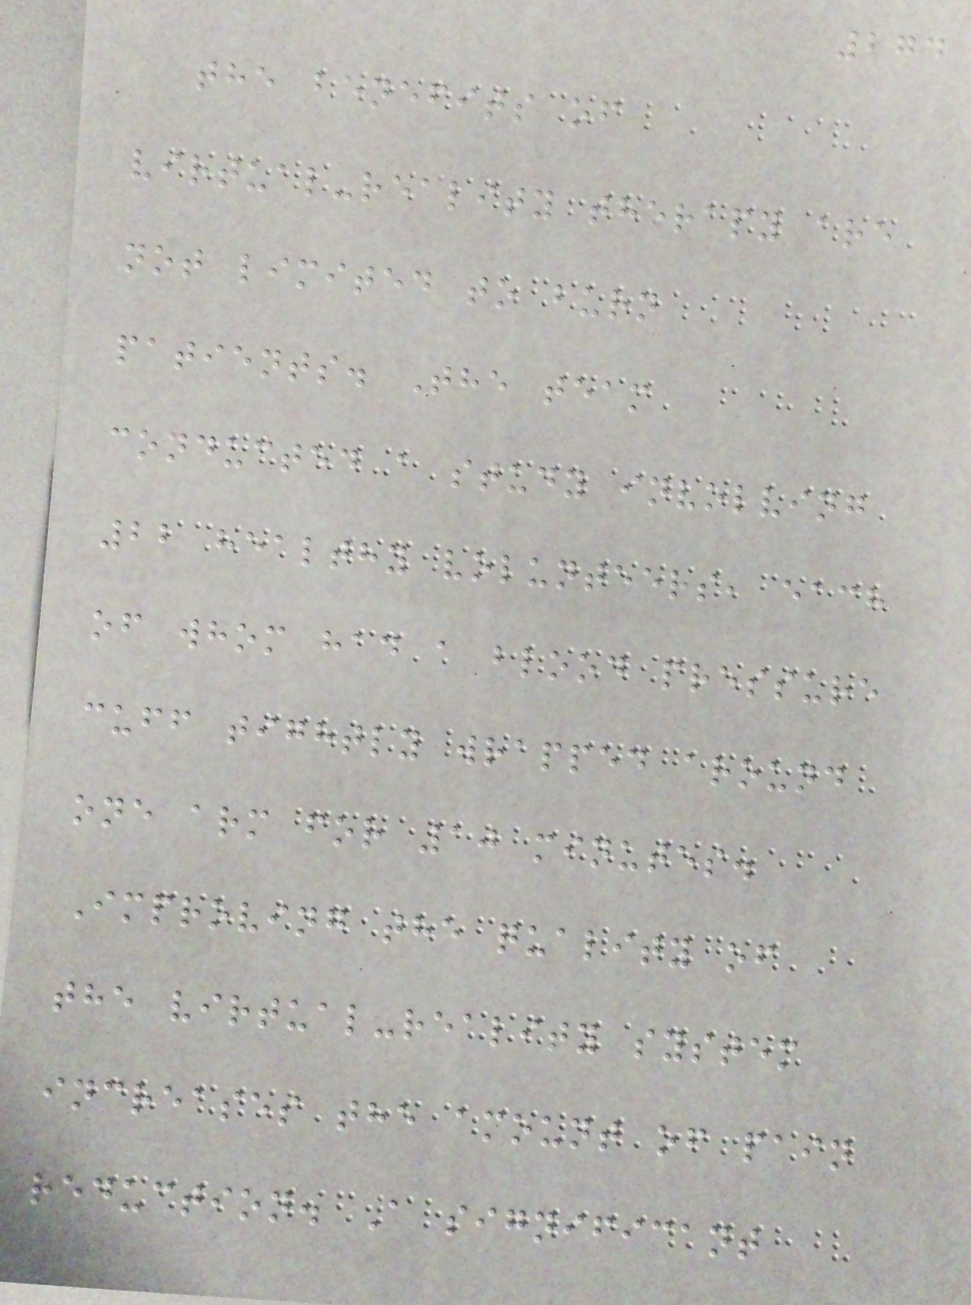274
the benefits of
virtual-reality therapy are
not limited to burn
patients. The team
conducted a study involving
22 healthy volunteers, each
of whom had a blood pressure
cuff tightly wrapped around
one arm for 10 minutes.
Improving the quality of
the virtual-reality system
increases the amount of pain
reduction. A significant
